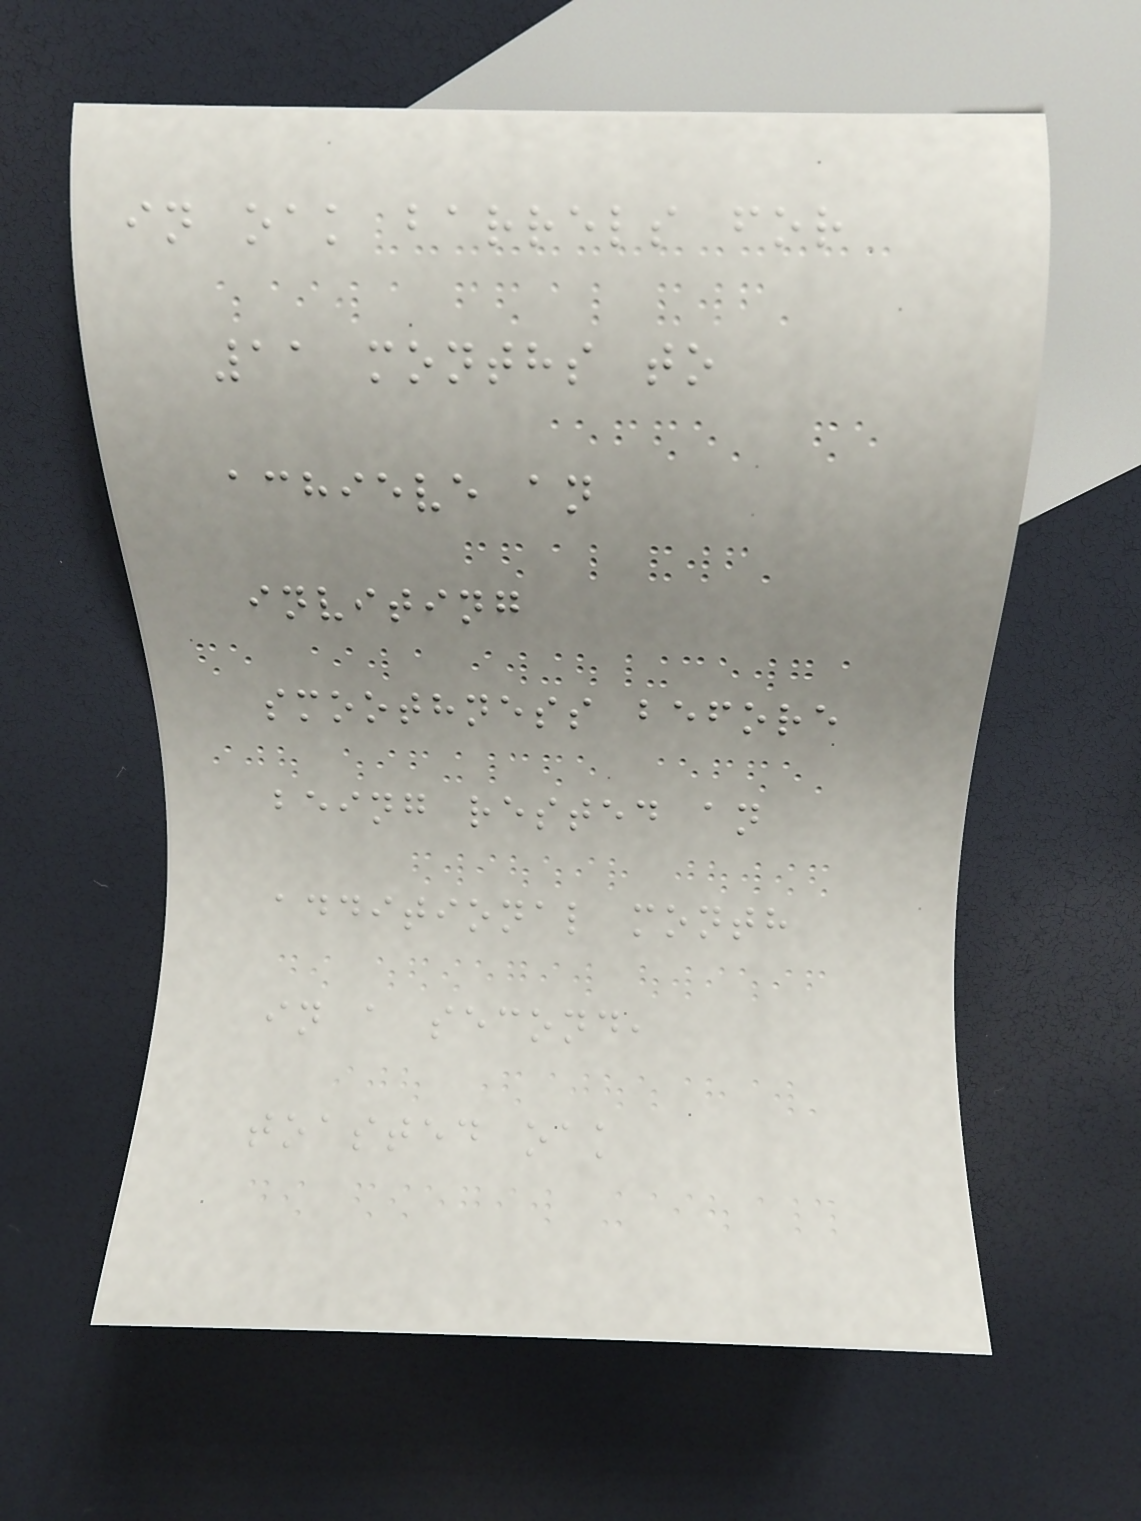in oak barrels for
11 months to
achieve an
inviting
smoothness before
being rested an
additional month
in a second,
toasted oak
